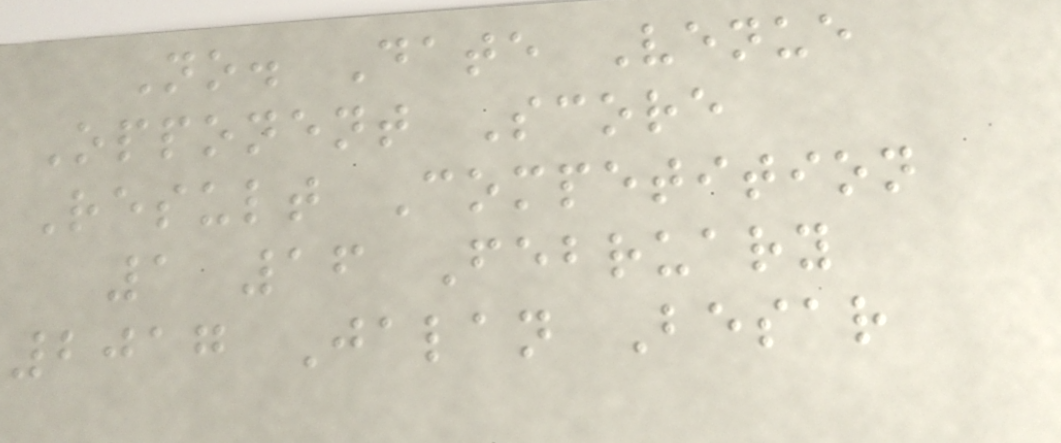No. Date Venue
Opponent Score
Result Competition
1 16 February
2017 Jalan Besar
